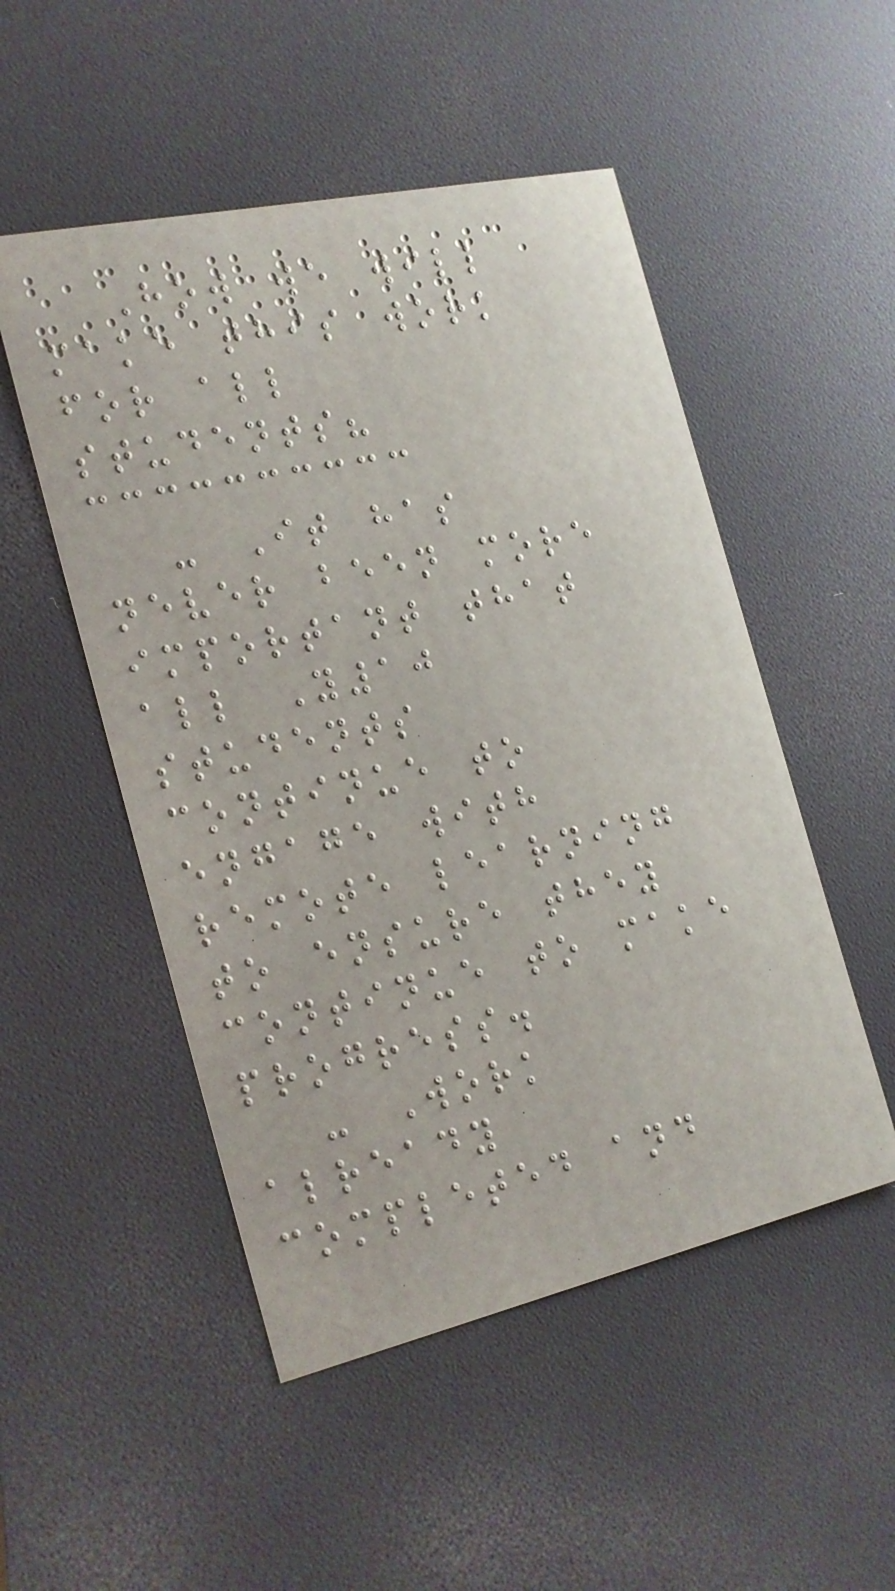How we will
make this work
for all
students?
- It has
never been more
important that
all Y10
students
continue to
engage with
remote learning
to ensure they
continue to make
progress.
- Work
already
completed and
